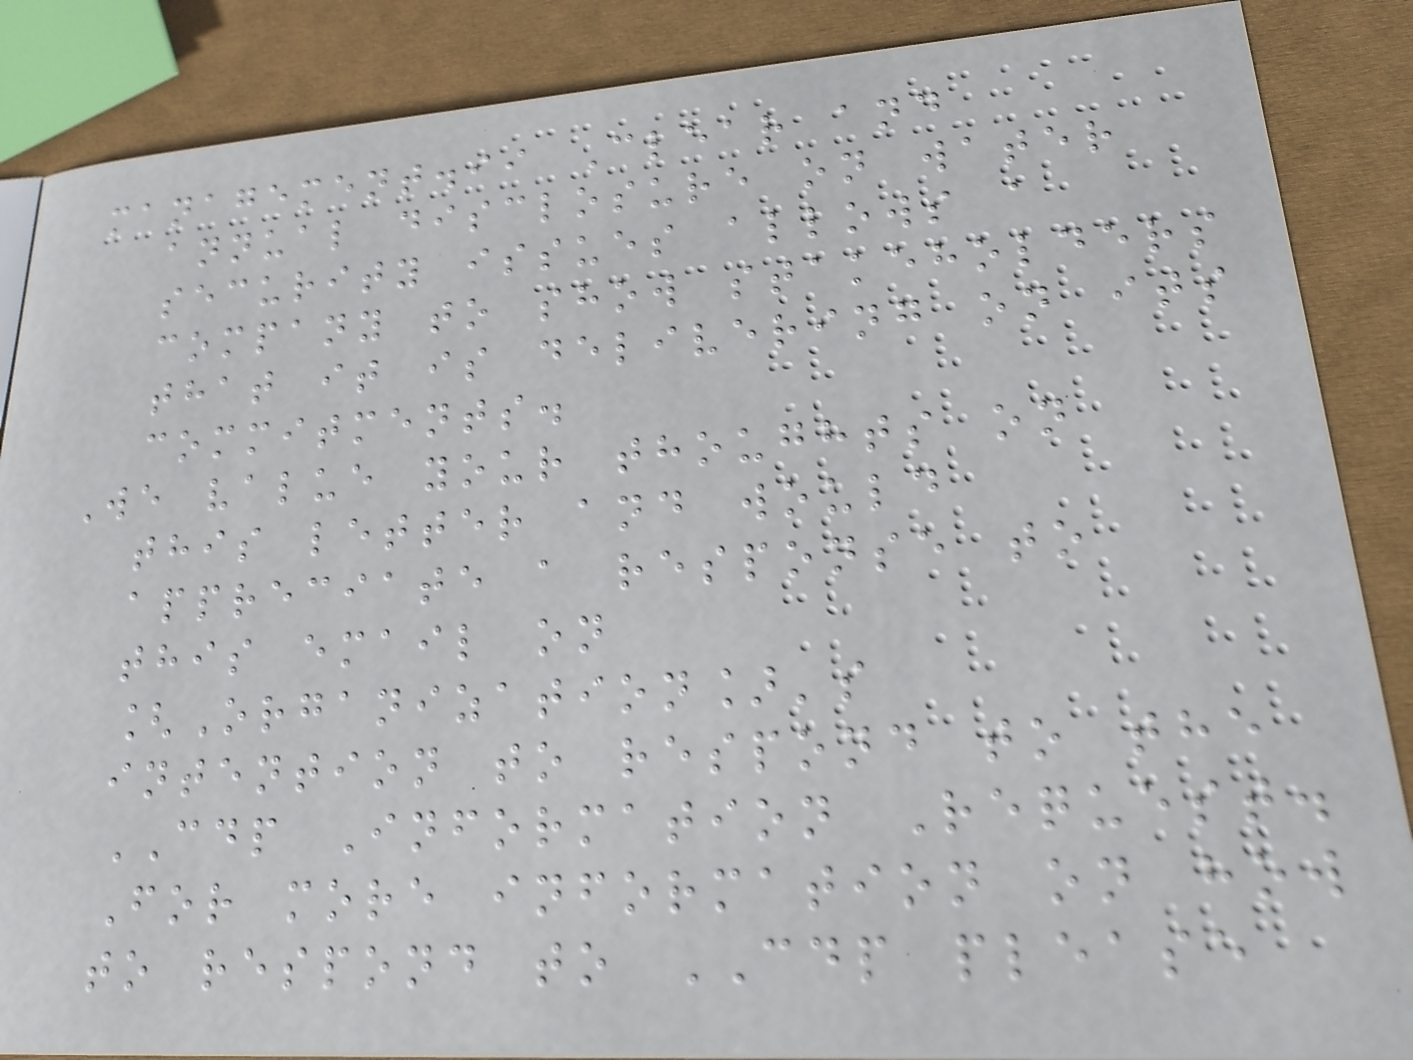management.ii Clear and
annual disclosure on water
security issues allows a
company to show stakeholders
that it is delivering on its
commitments.
We value your thoughts on
this letter and would
appreciate a response to
this email on
[Organization]'s
intention to respond to the
CDP Information Request.
For more information on how
to respond to CDP please
